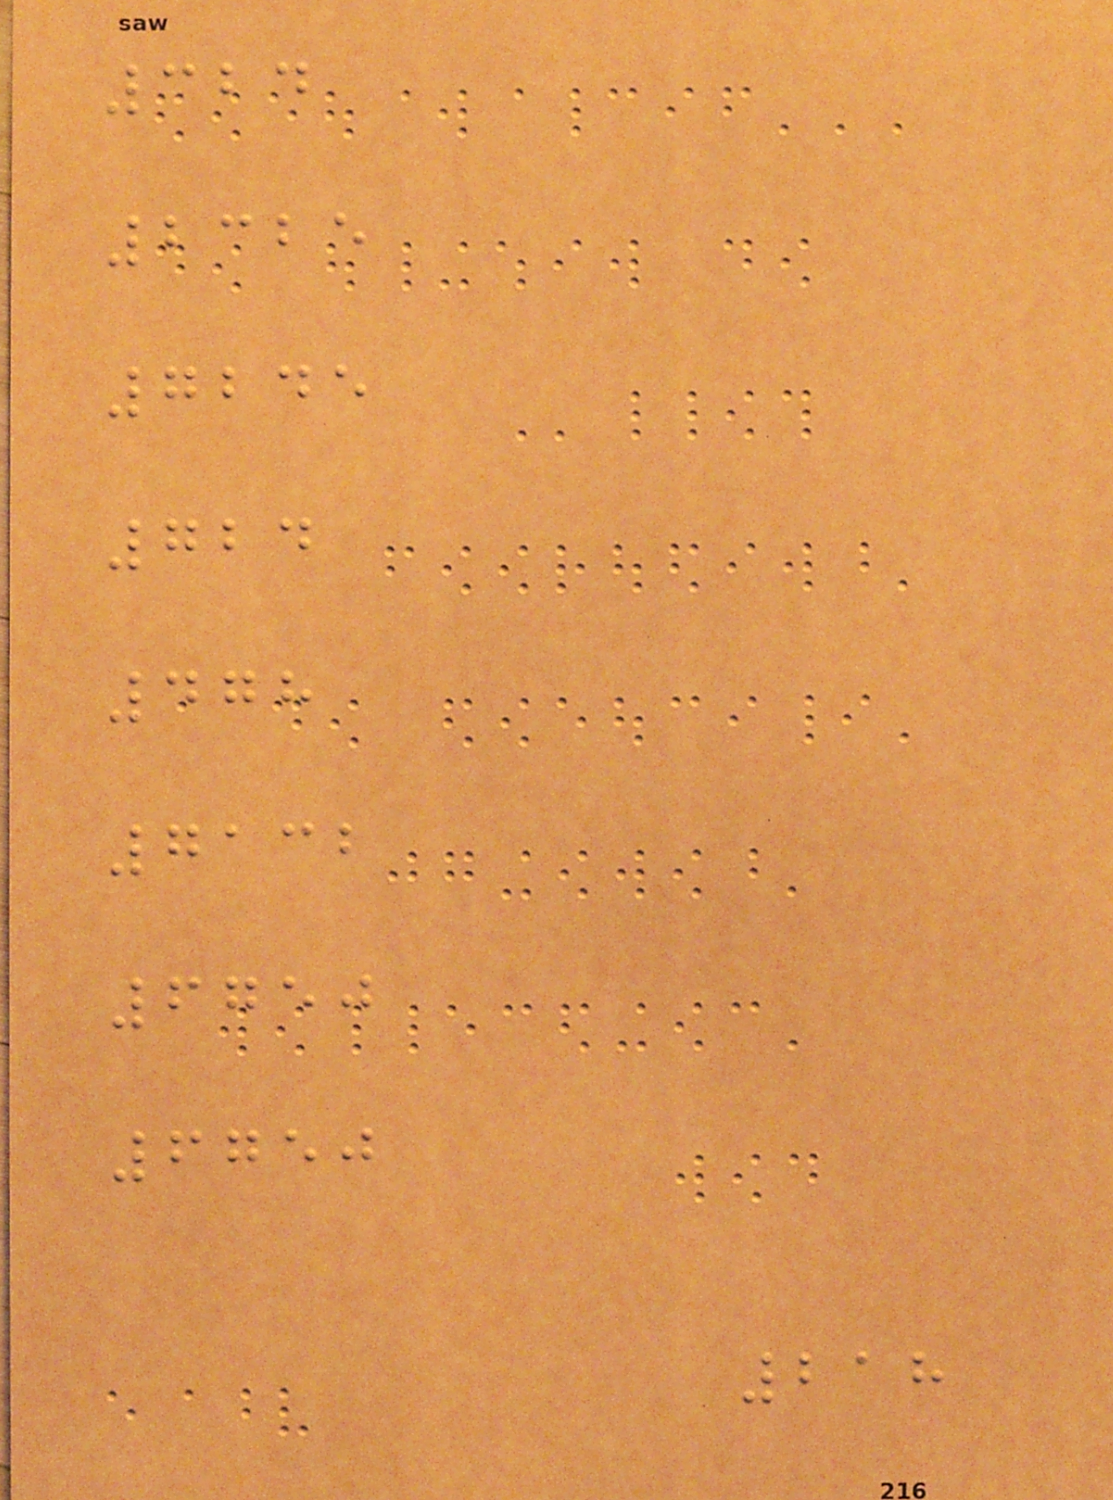324
2325
7245
724
478
7132
6750
6750
218
